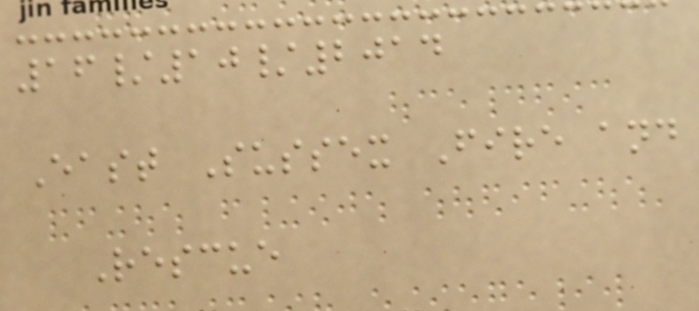16/10/2014
East Sussex Fire and
Rescue
